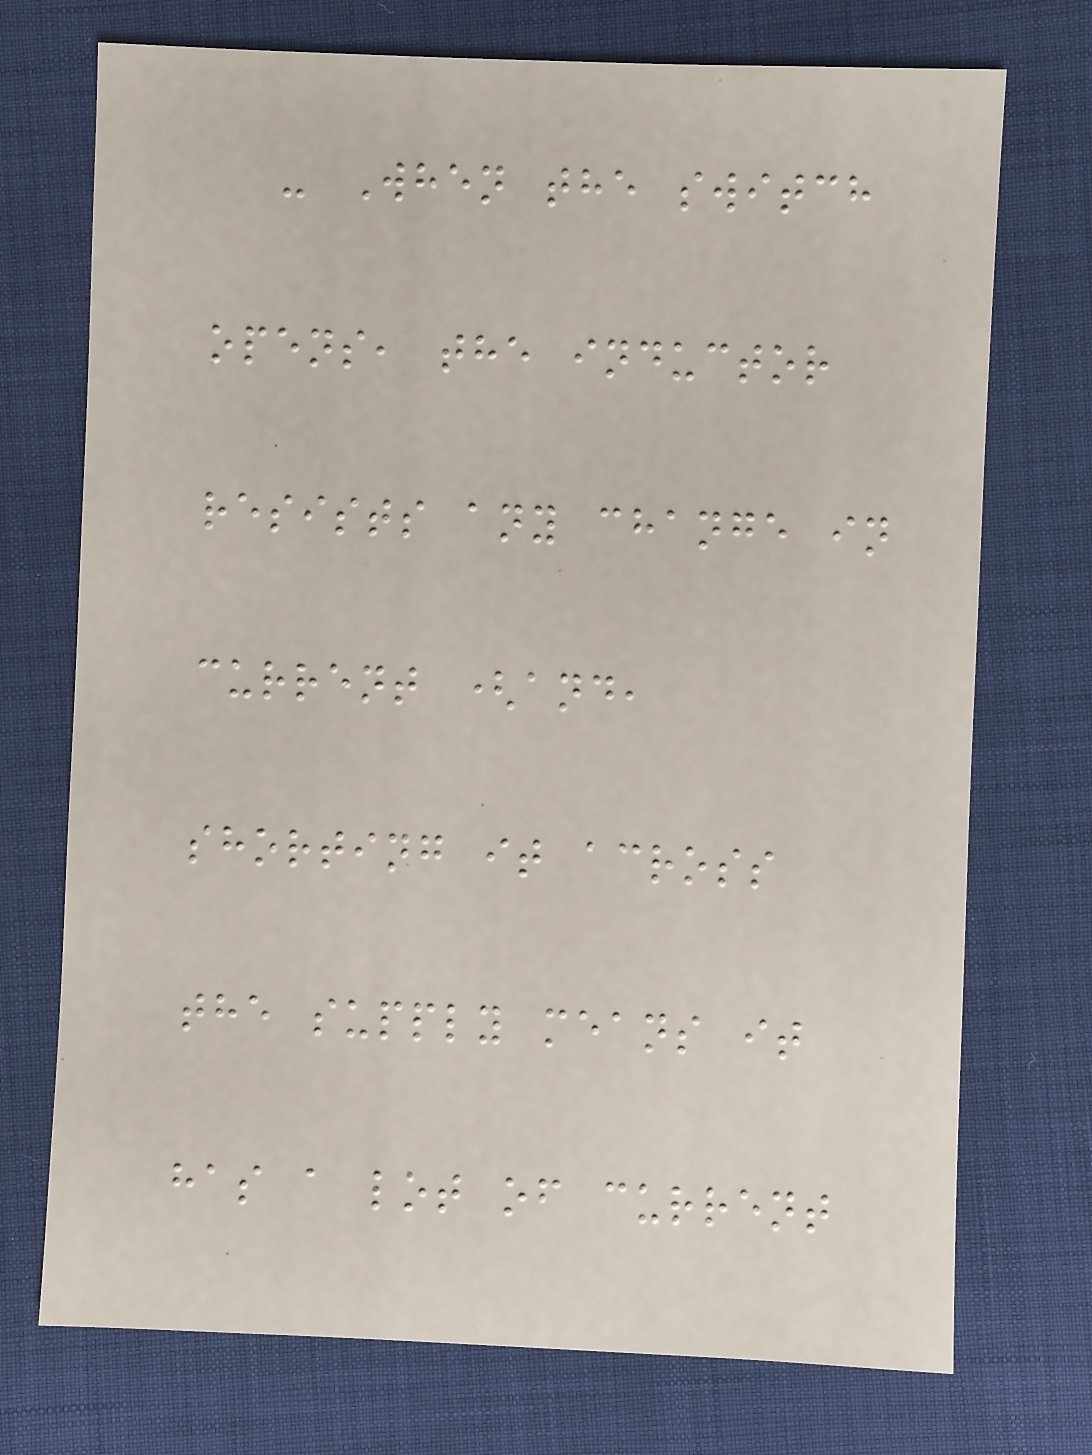- When the switch
opens, the inductor
resists any change in
current (and,
shorting it across
the supply means it
has a lot of current
